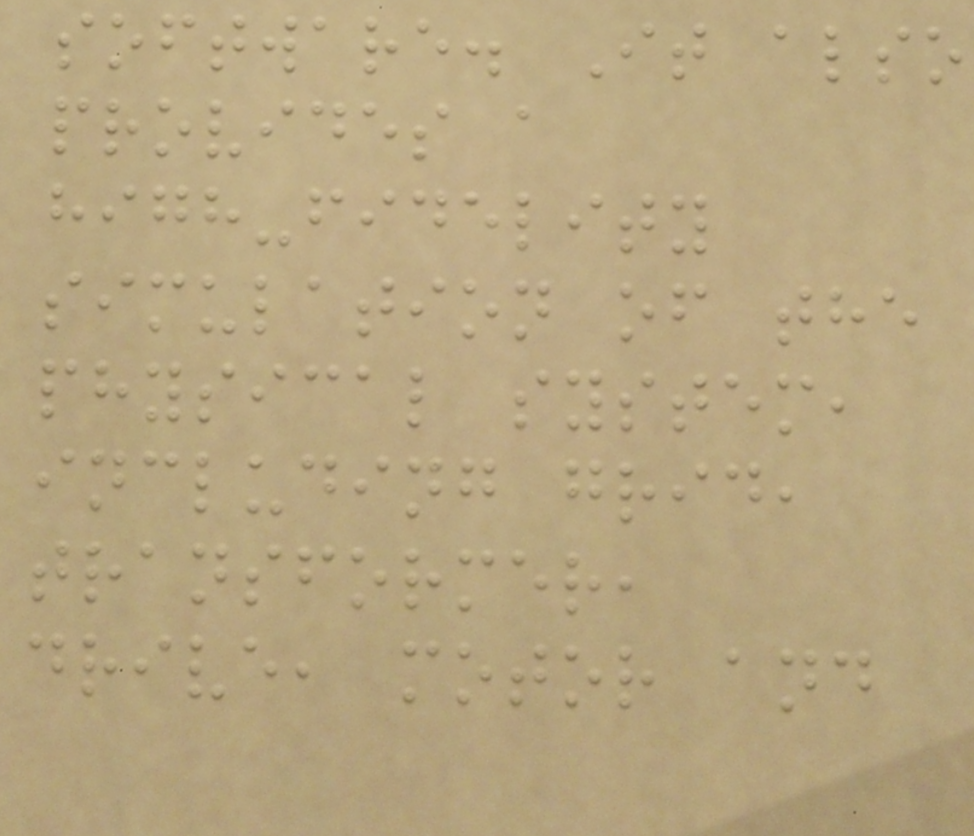software. It also
provides a
high-fidelity
simulation of the
physical system,
including grid,
transformer,
drive, motor and
